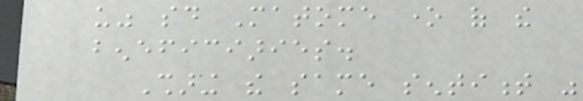us" said Matome one of the
beneficiaries.
Sharing the same sentiment was
